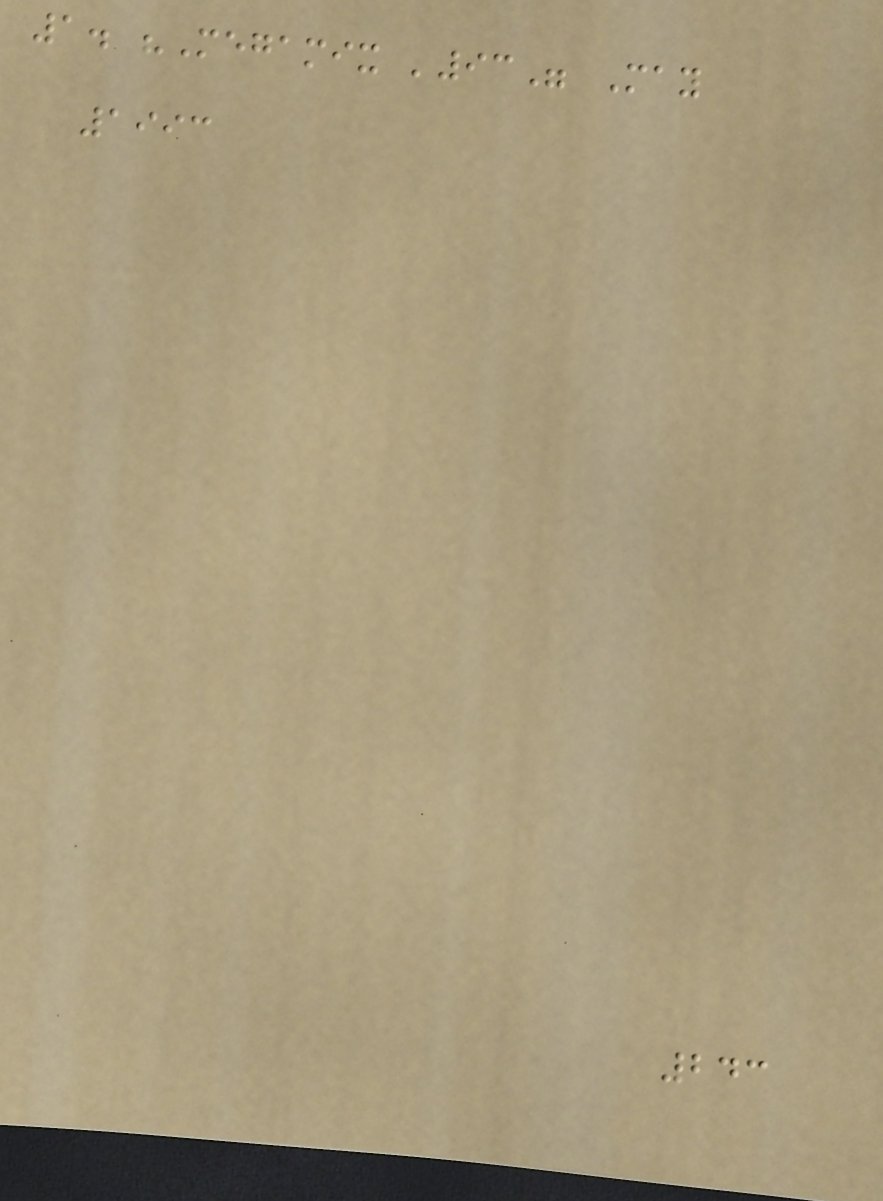1. "Megamix '93" May
1993
243
